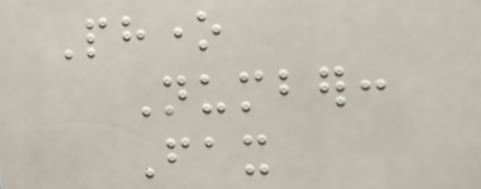Phone
Number:
Fax
